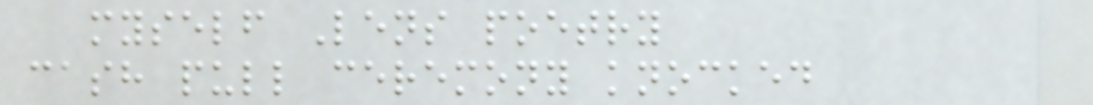myself Lens poetry
cash pull ceremony knocked
